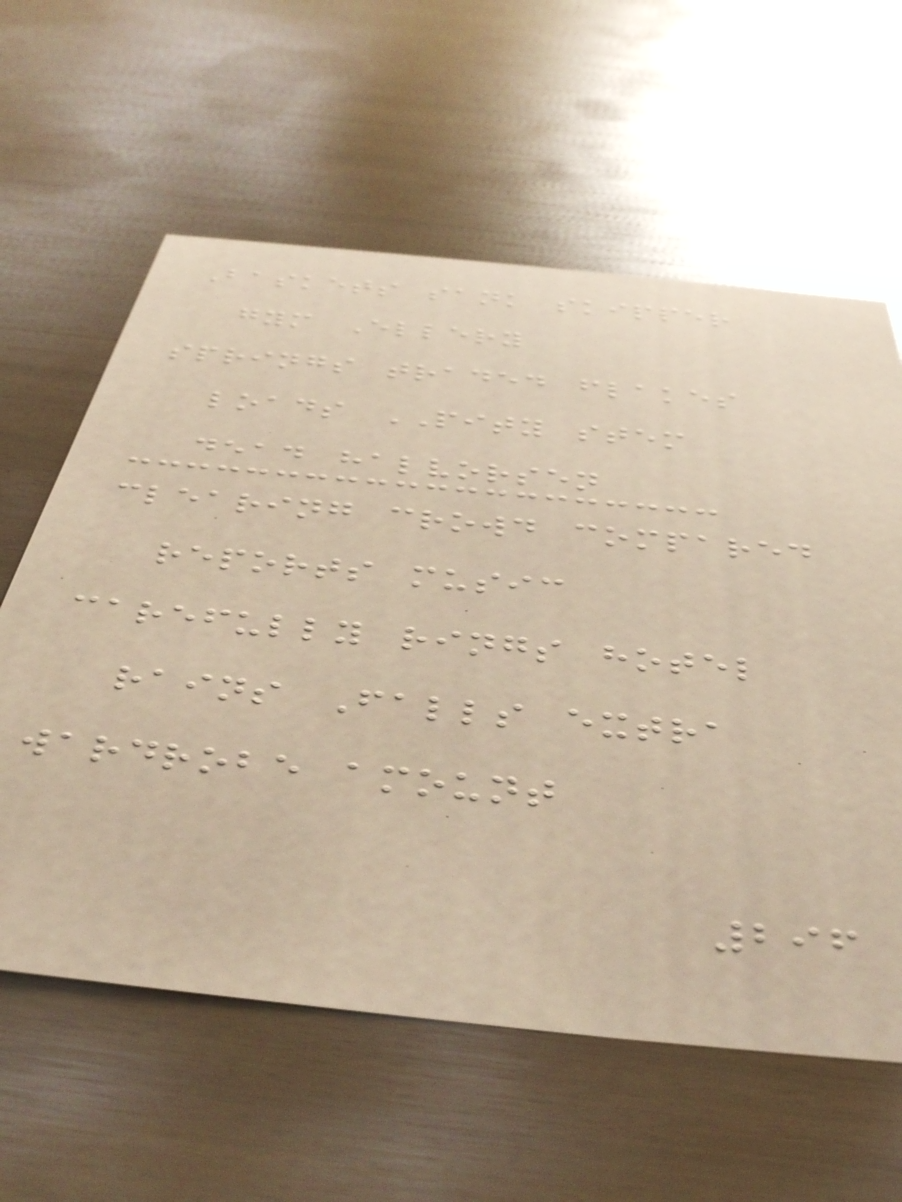Baskets sank skipper
gym Ellery
springs traded flakes
loads PITY stem
dead halvorsen
clearing crowd compared
reports music
carefully rings hotel
rains Falls extra
wardrobe amount
296
